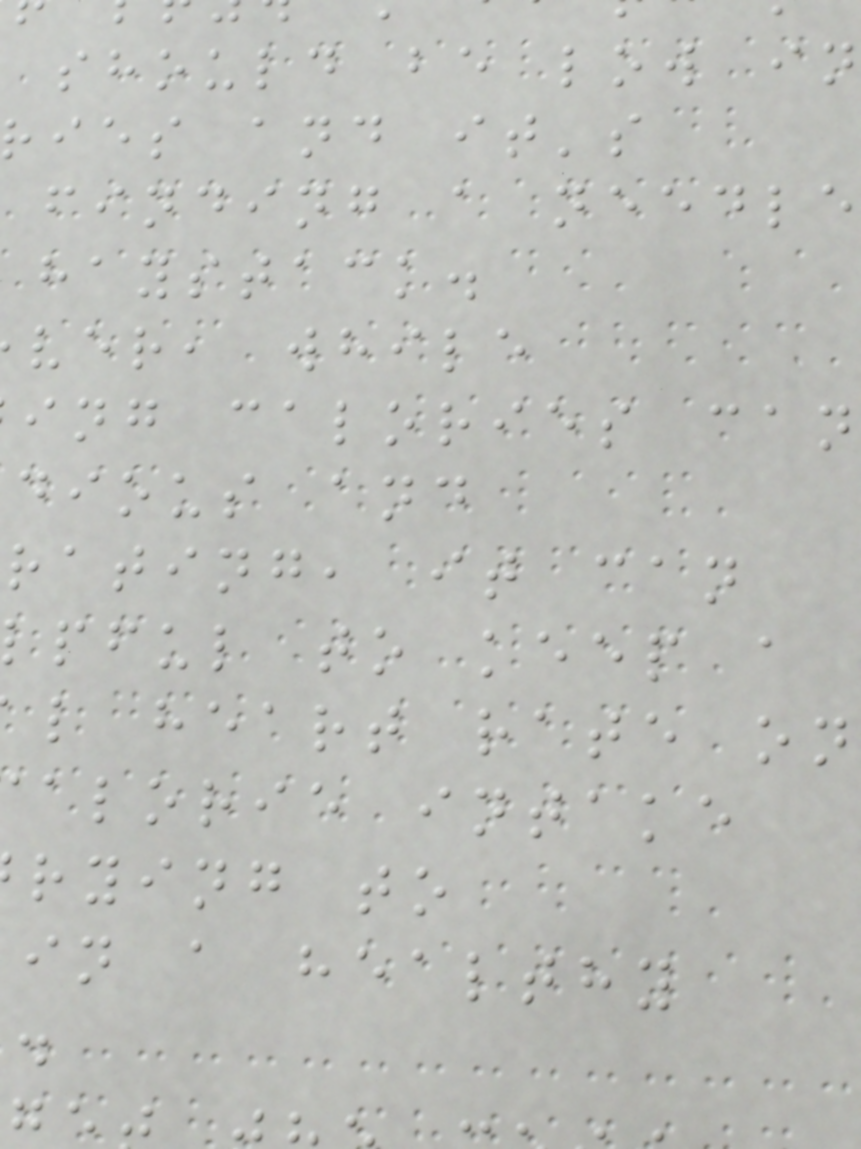should be low in
ries and it's
finding a needle
haystack.
ver, while
ing calories can
dious and
rating, it can
pful to keep a
l heart rate on
alorie intake
rying to
in a healthy
